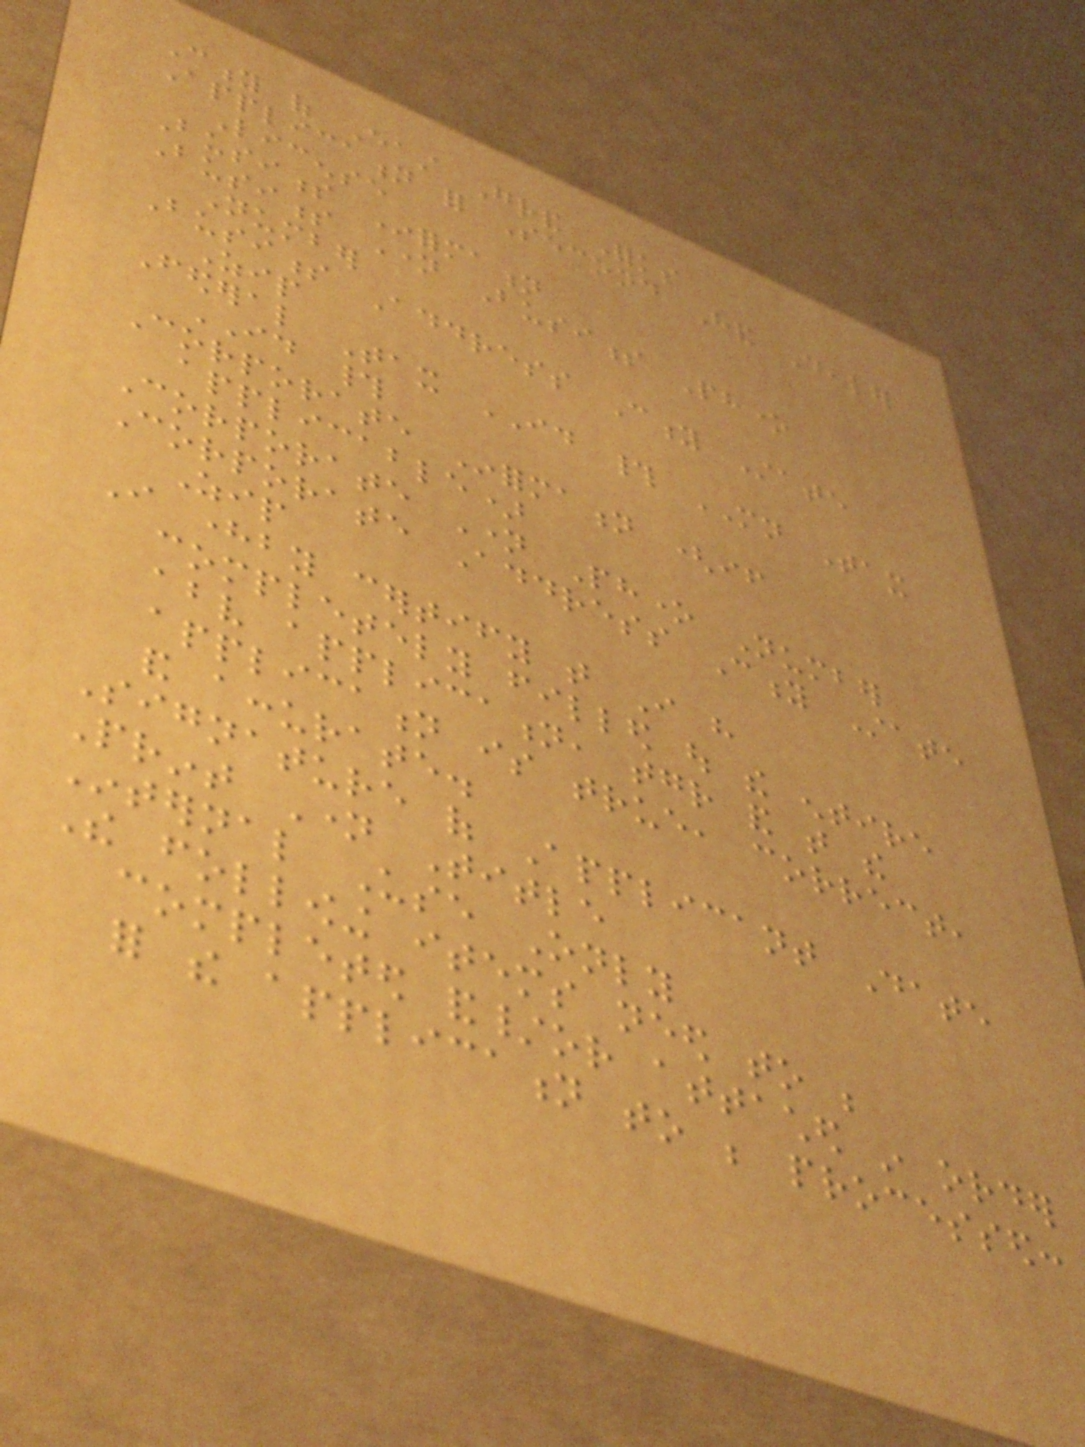City of East Grand Forks
Application for Second Hand Dealer
License
Business Information
Business Name Business Phone
Number
Business Address City State
Zip
Federal Tax ID # MN Tax
ID #
Corporate Information (if
applicable)
Corporate Name Phone Number
Corporate Address City State
Zip
I hereby certify that I have
completely filled out the entire
above application, together and that the
application is true, correct,
and accurate.
Signature of Applicant Date
Print Name Title
Internal Use Only
The following items need to be
completed and/or attached in order
for the application to be processed:
